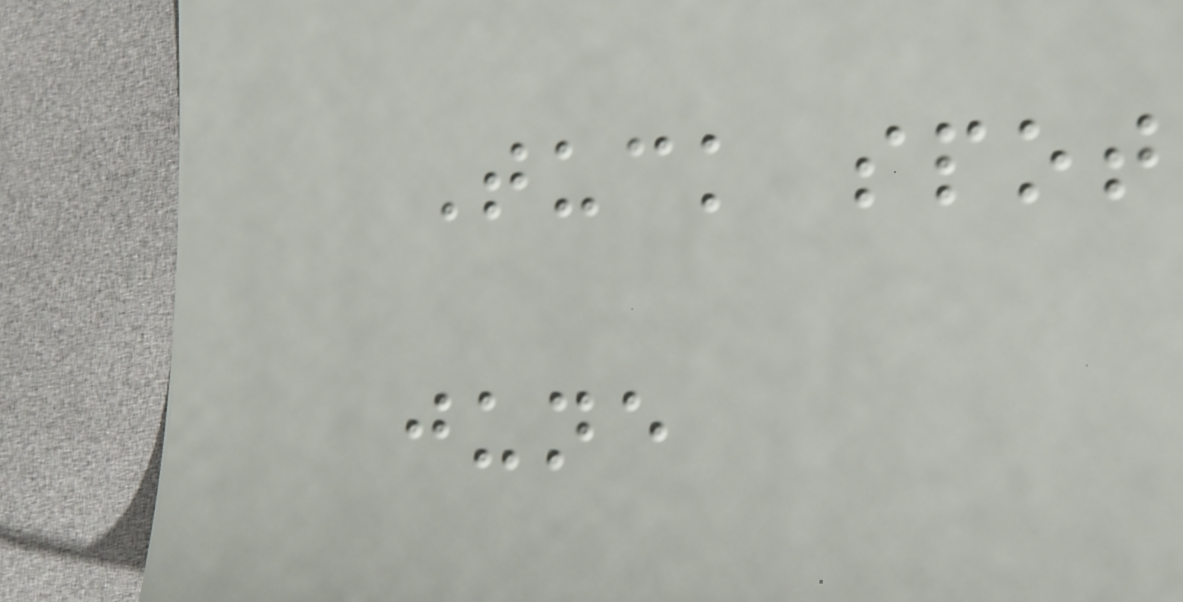Tuck spot
june
